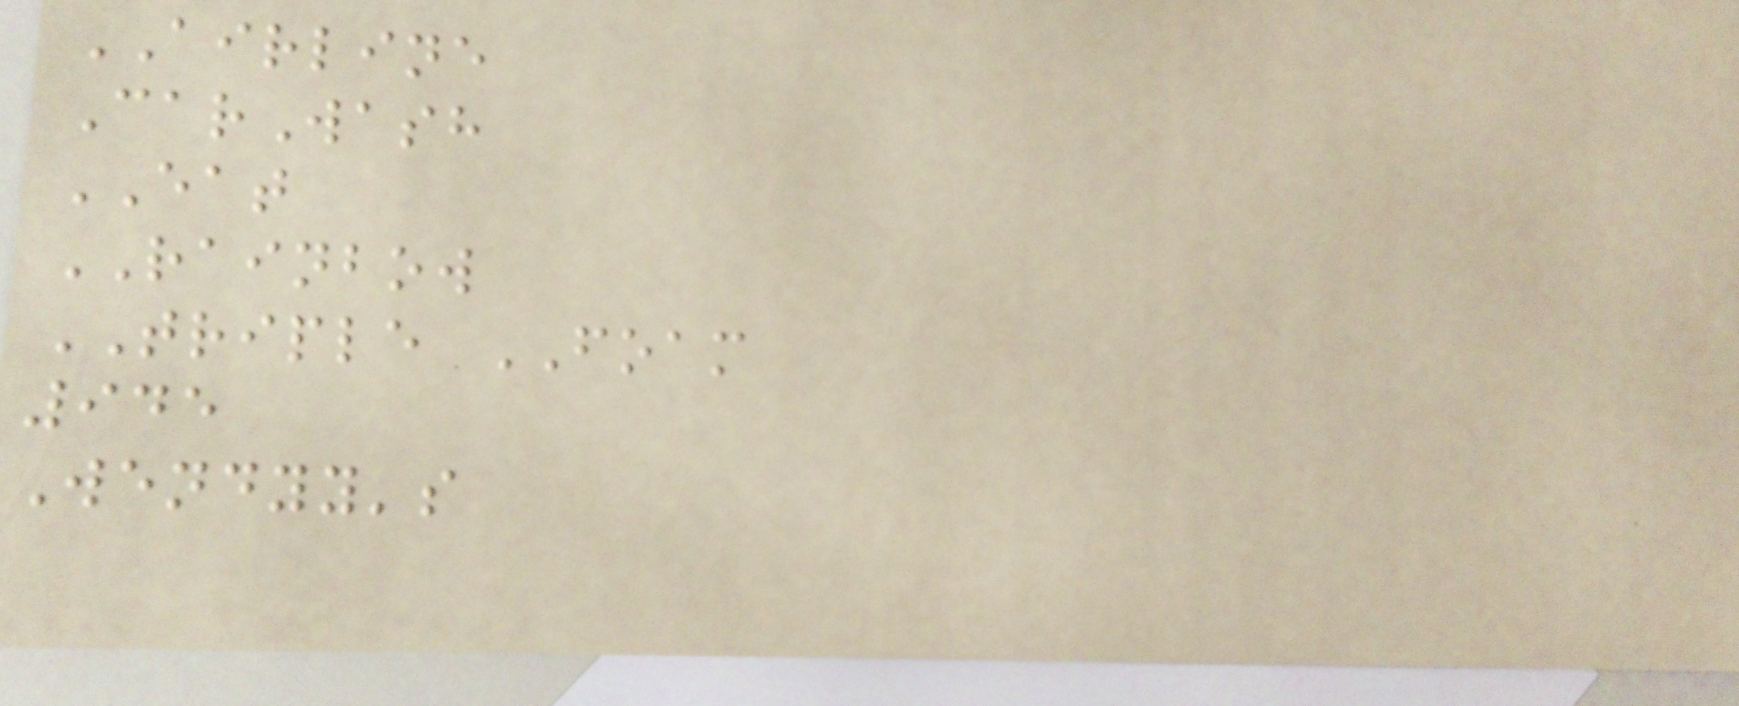AIRLINE
CarWash
EAT
RAINBOW
TRIPLE FOAM
945
Wendyy's
